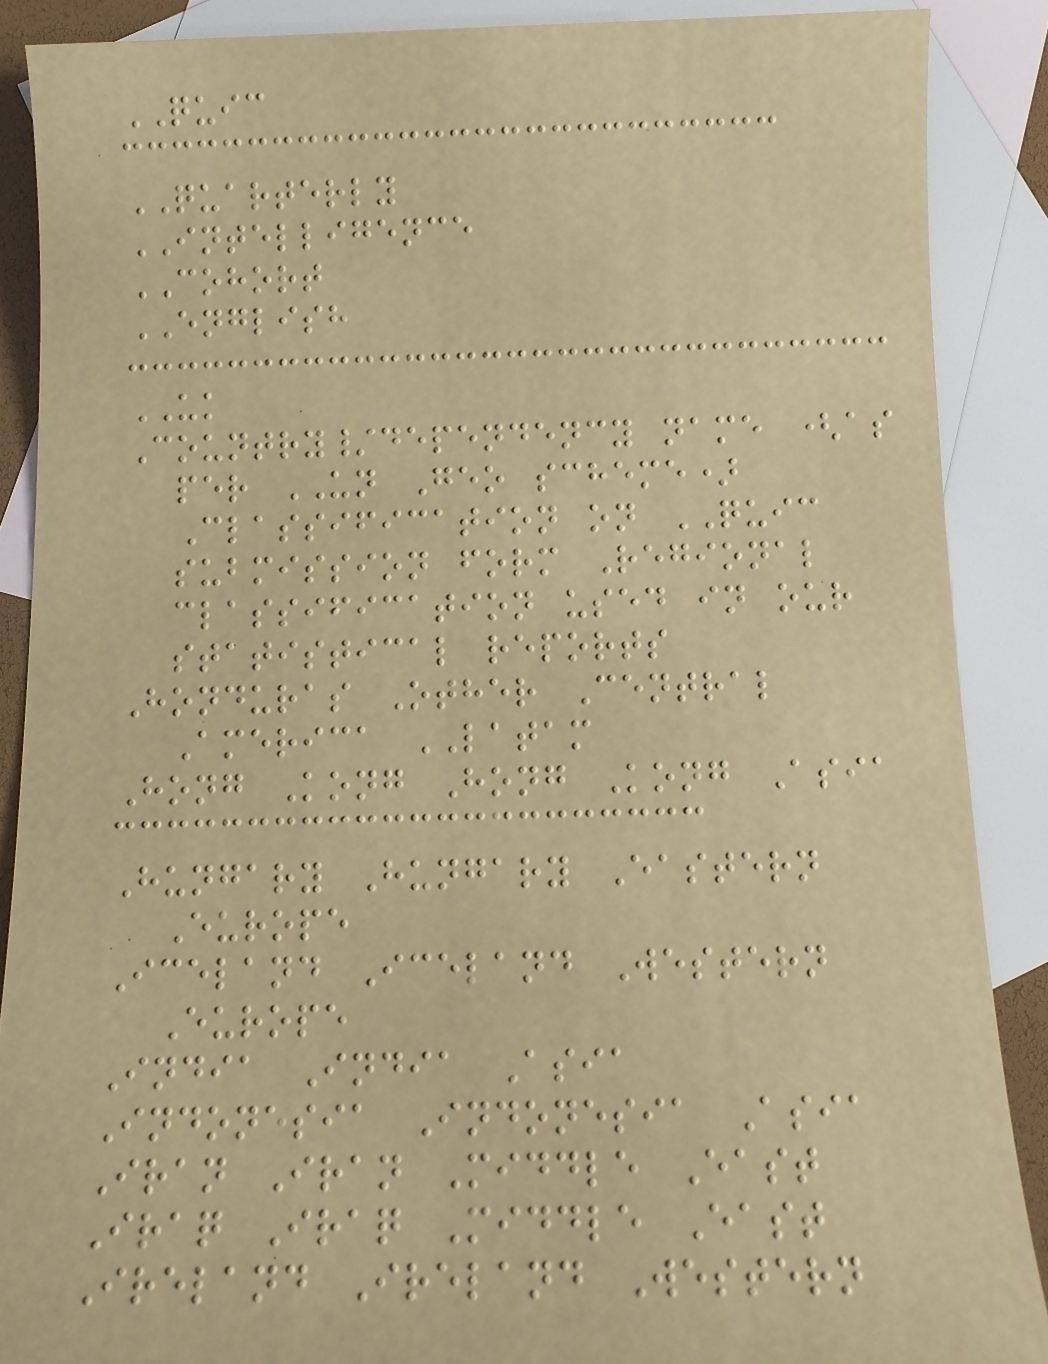QUIC
QUARTERLY
INTELLIGENCE
COHORT
ENGLISH
UK
Country/dependency name (as
per UN Geo scheme)
Classification on QUIC
submission form Regional
classification used in our
statistical reports
Honduras Other Central
America LATAM
Hong Kong Hong Kong Asia
Hungary Hungary Eastern
Europe
Iceland Iceland Western
Europe
India India Asia
Indonesia Indonesia Asia
Iran Iran Middle East
Iraq Iraq Middle East
Ireland Ireland Western
